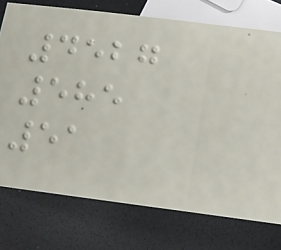4527
585
51
